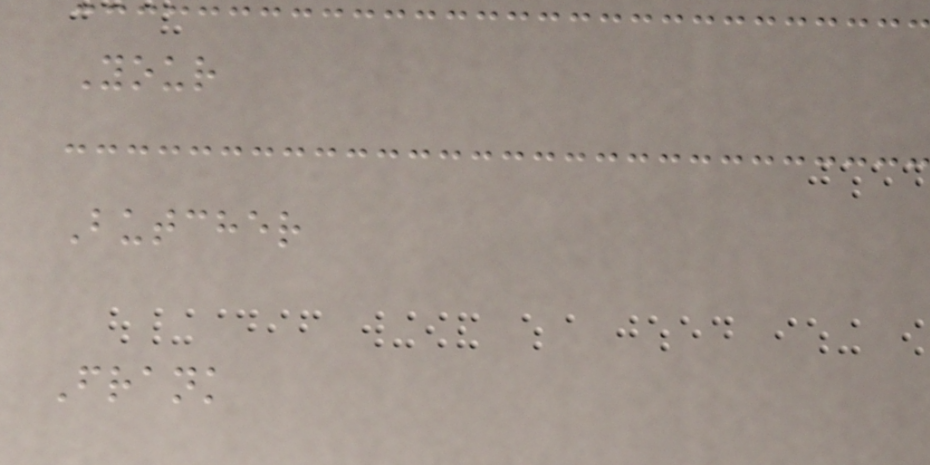Your
Butcher
Frank
